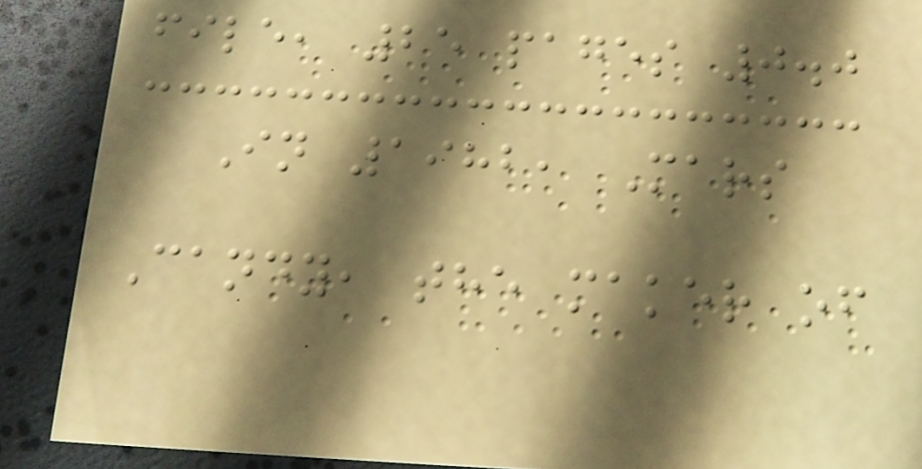file, 25 pages 0.0
In 1982, Mars
Candy, the maker of
